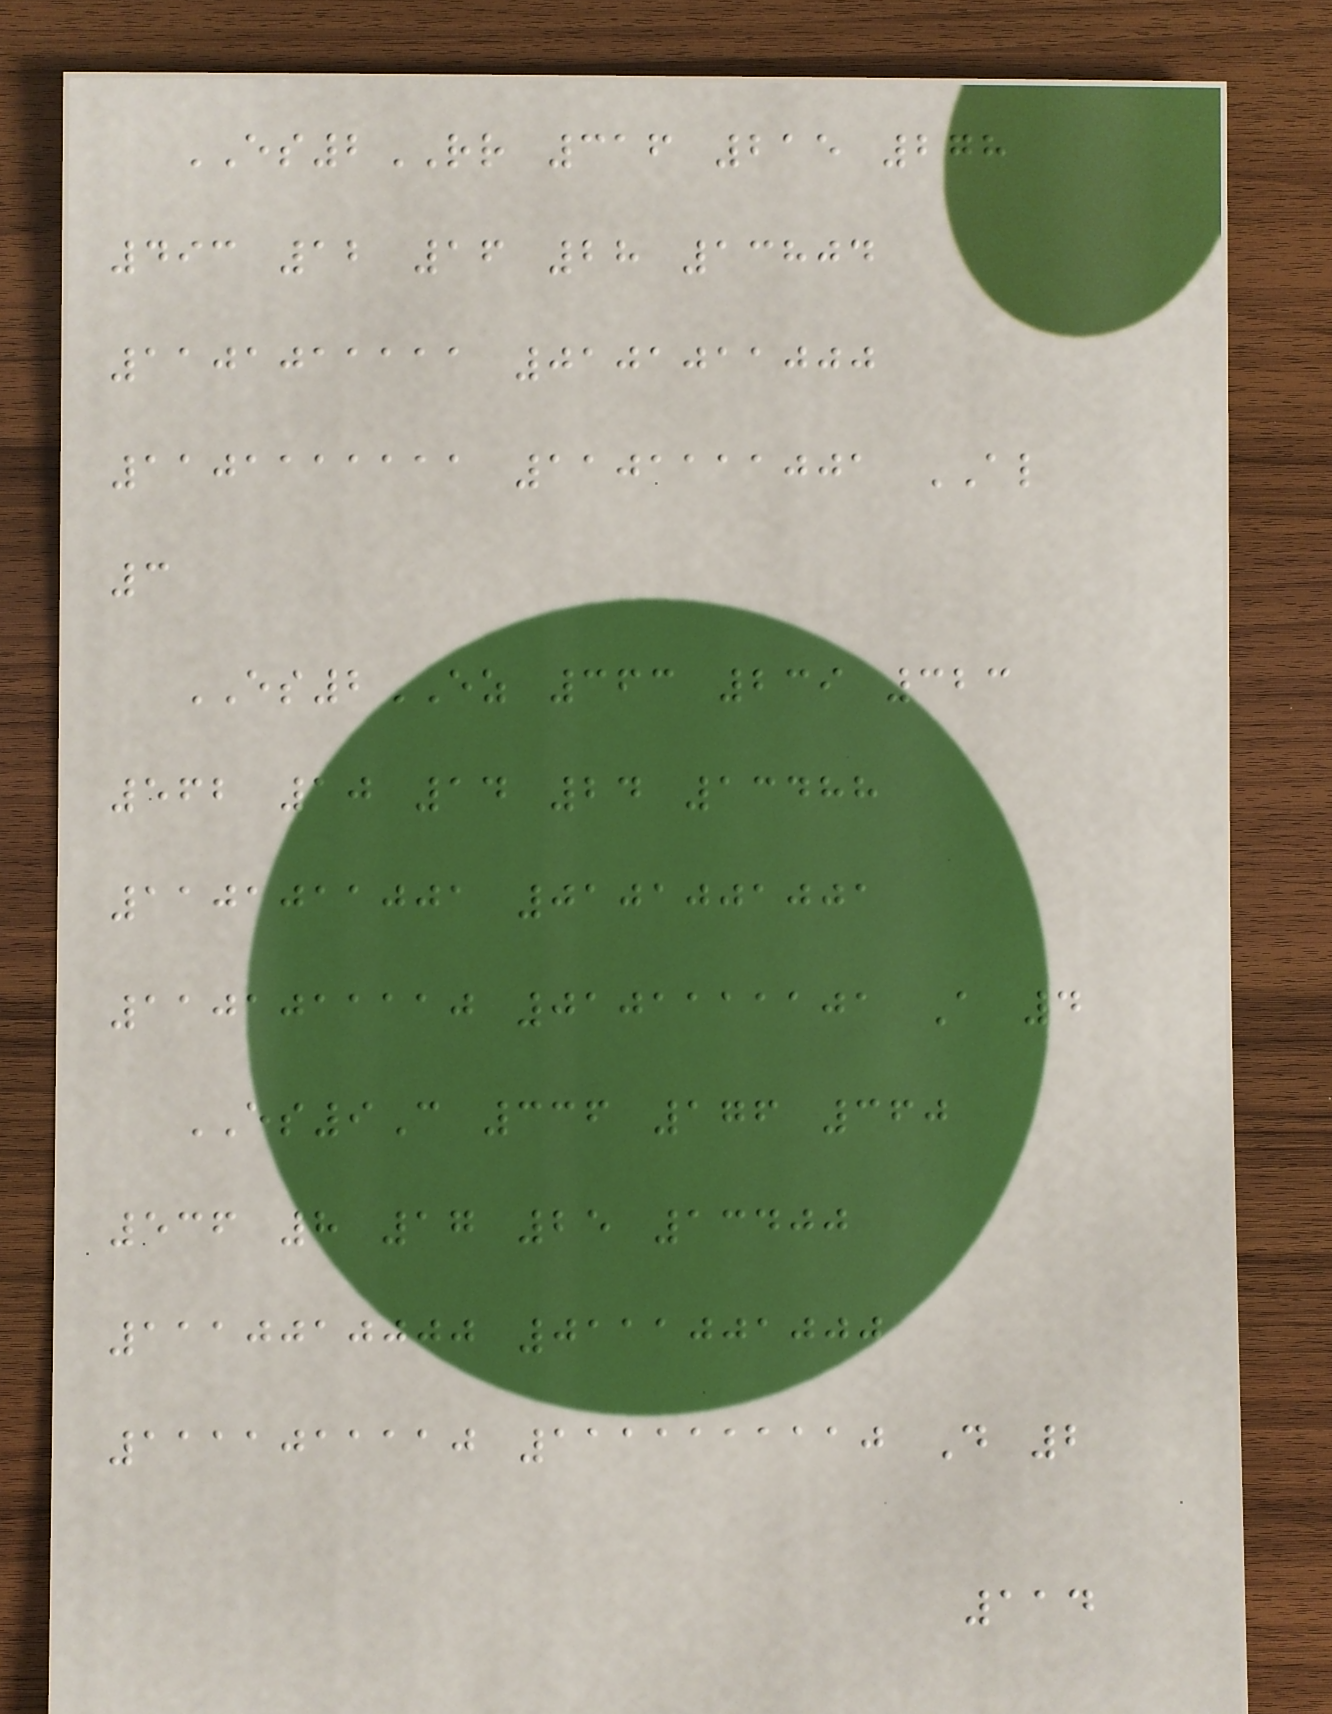ES2RR 316 215 278
493 12 16 28 13804
1101011111 0101011000
1101111111 1101111001 AL
3
ES2EZ 363 239 323
562 10 14 24 13488
1101011001 0101001001
1101011110 0101111101 A 4
ES9C 336 176 360
536 8 17 25 13400
1110010000 0111001000
1111011110 1111111110 D 2
114
